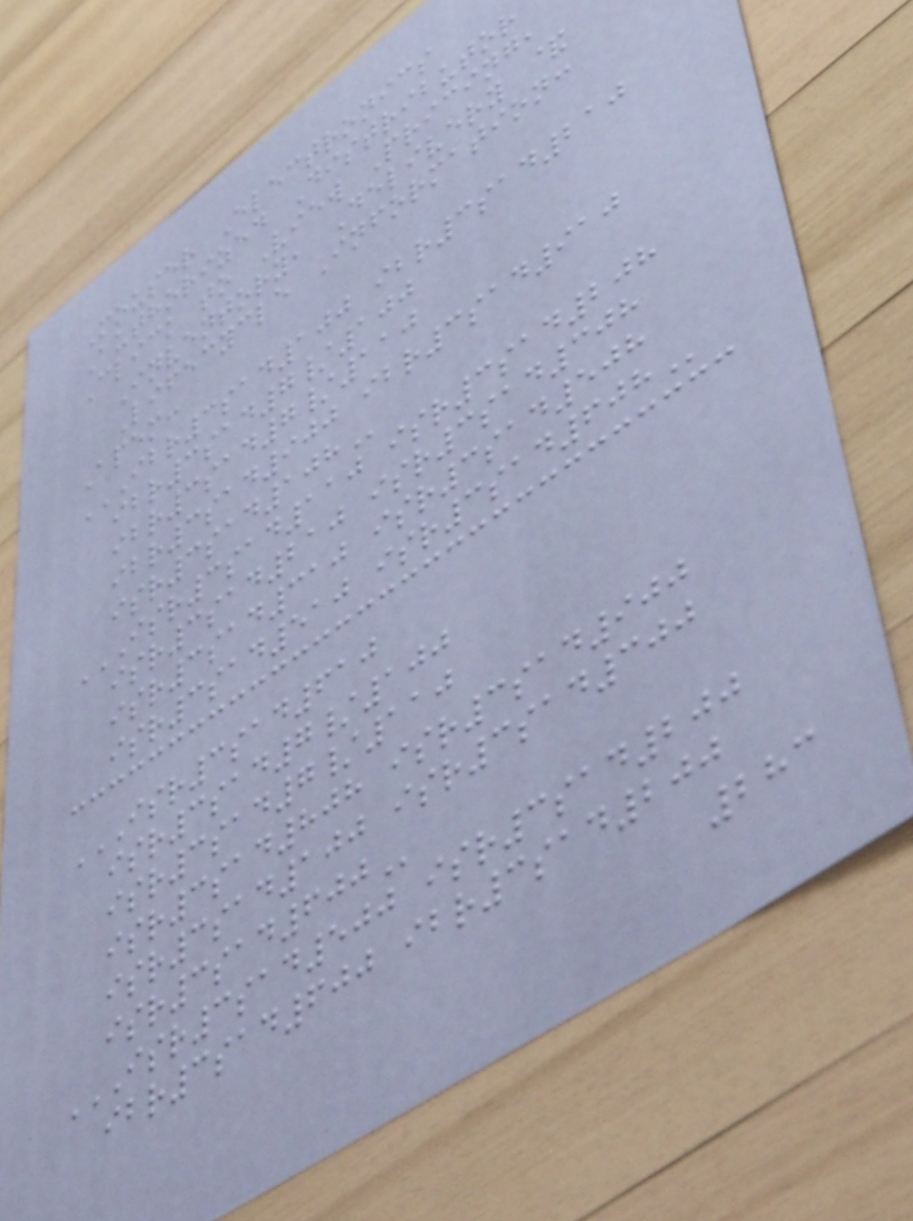Mouser Electronics
Authorized Distributor
Click to View Pricing,
Inventory, Delivery &
Lifecycle Information:
Apem:
IBR3SAD100 IBR3SAD210
IBR3SAD7/100
IBR3SAD7/110
IBR3SAD900 IBR3SAD910
ISR3SAD108
ISR3SAD110 ISR3SAD208
ISR3SAD210 ISR3SAD308
ISR3SAD310 ISR3SAD508
ISR3SAD510 ISR3SAD608
ISR3SAD610
ISR3SAD7/100
ISR3SAD7/110
ISR3SAD808 ISR3SAD900
ISR3SAD100 ISR3SAD300
ISR3SAD600
ISR3SAD500 ISR3SAD200
IBR3SAD600 IBR3SAD200
283
